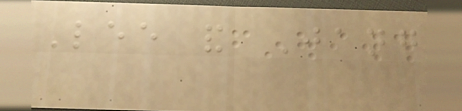Lee and Jang
